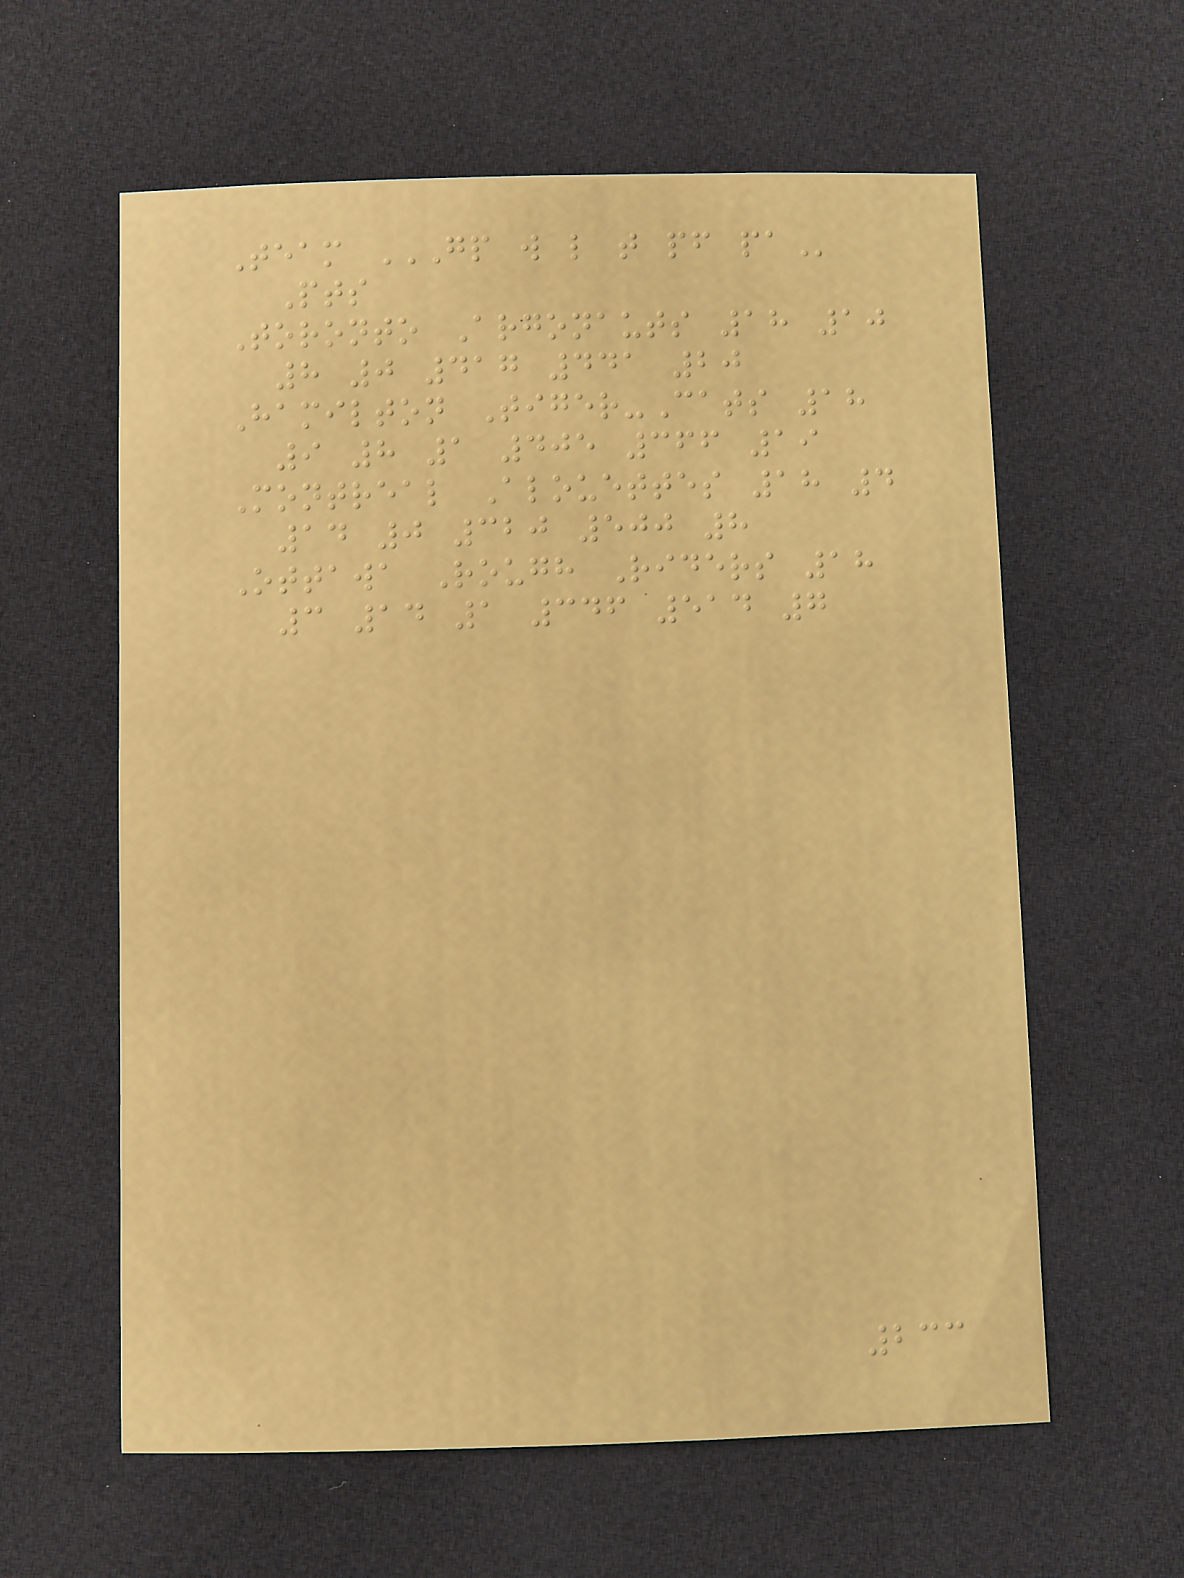Team GP W L T PF PA
Pts
Toronto Argonauts 18 10
8 0 417 441 20
Hamilton Tiger-Cats 18
9 8 1 405 366 19
Montreal Alouettes 18 4
14 0 320 500 8
Ottawa Rough Riders 18
3 14 1 346 514 7
233
